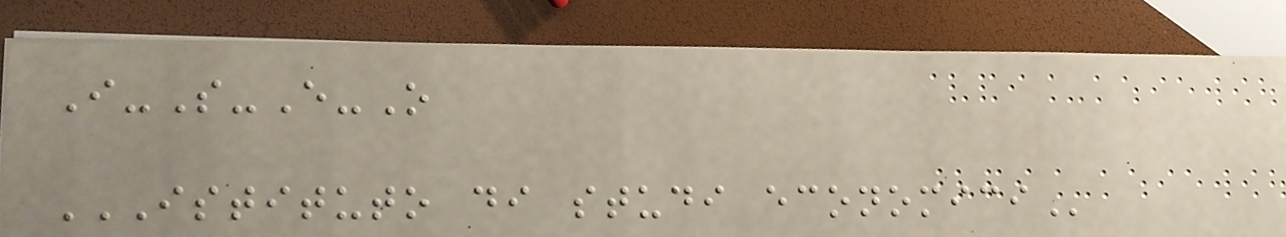I-S-E-O
ISTITUTO DI STUDI ECONOMICI
